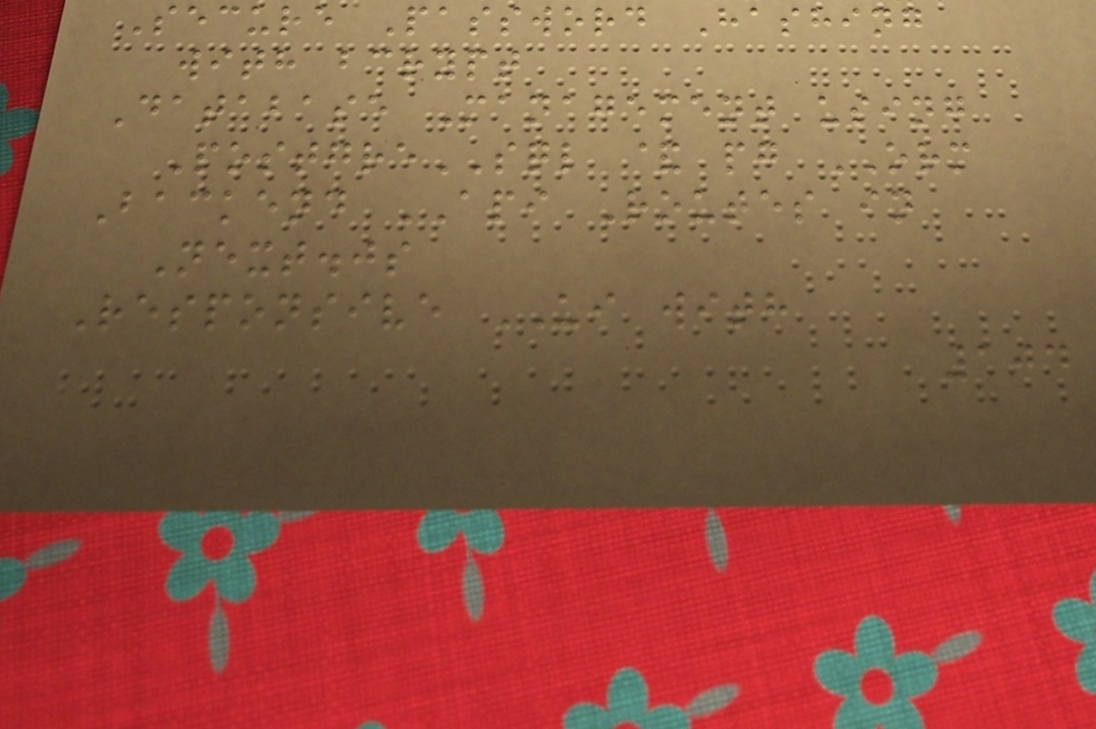Secure Password Hashing
with bcrypt
Database Management using
PostgreSQL & pg ORM
Backend API Routes in
Next.js
Responsive UI with
104
